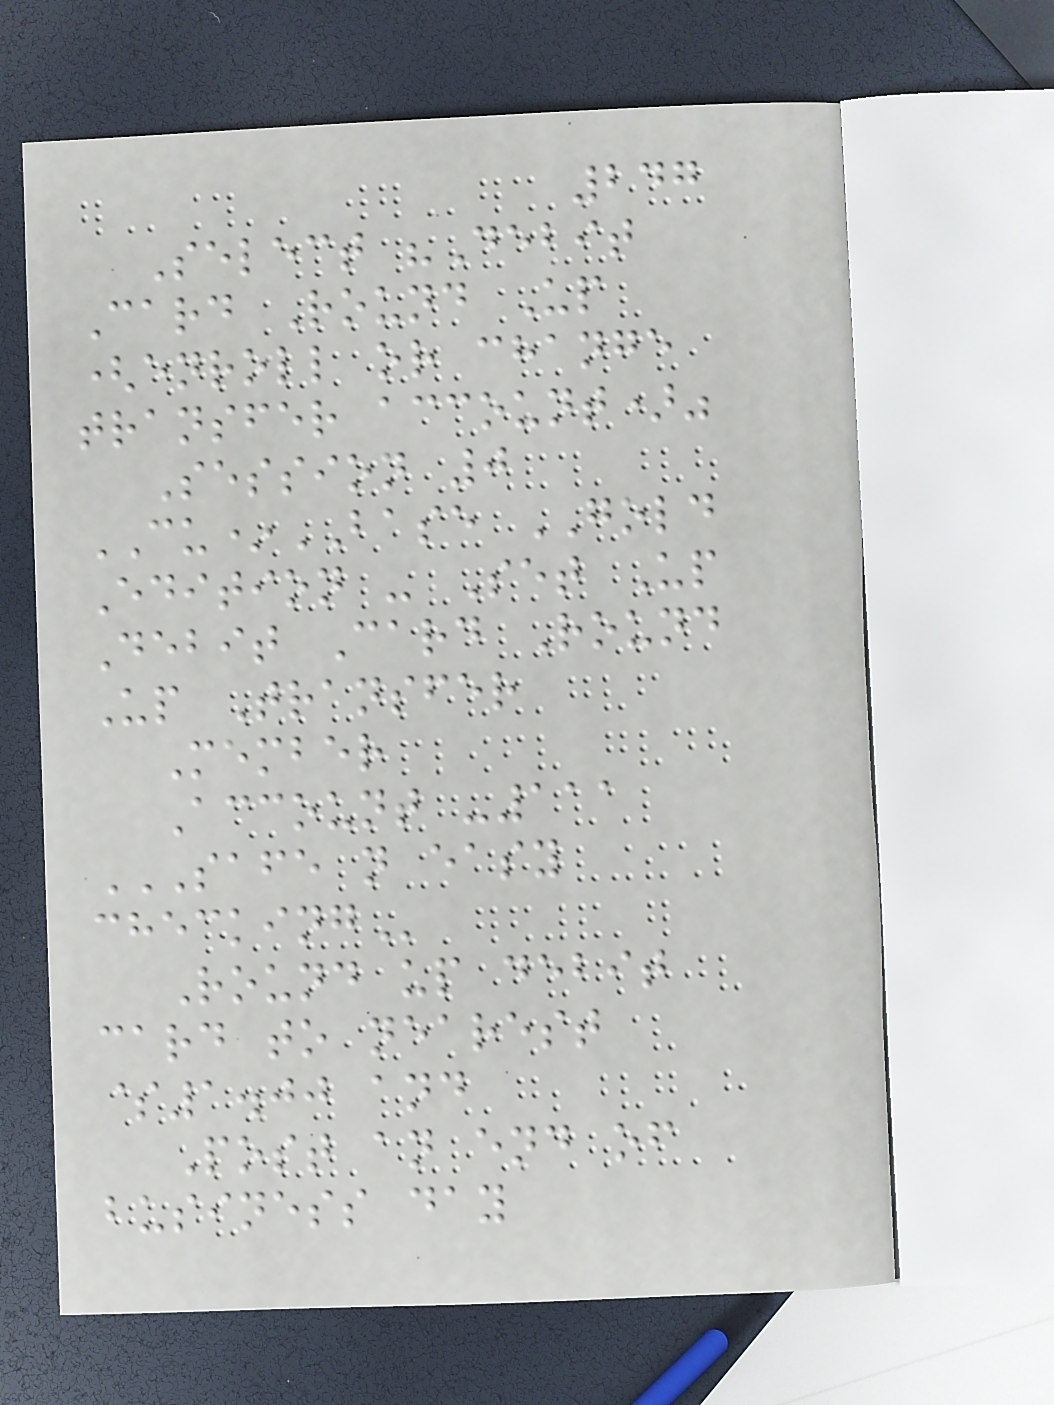247
Select "Debit
Card Round Up
(enroll or change
transfer account)"
Session 0
CU*BASE GOLD
Edition - Set Up
Debit Card Round
Up Transfer
Member
Account -111
SAFE N EASY
CHECKING
Round up debit
card to nearest
$1.00 and
Post an end of
business day
